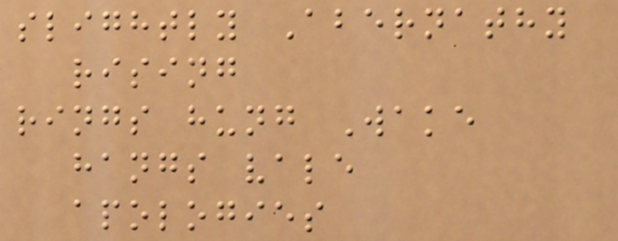slightly Abernathy
rising
rings hung Wake
hangs vale
apologies
